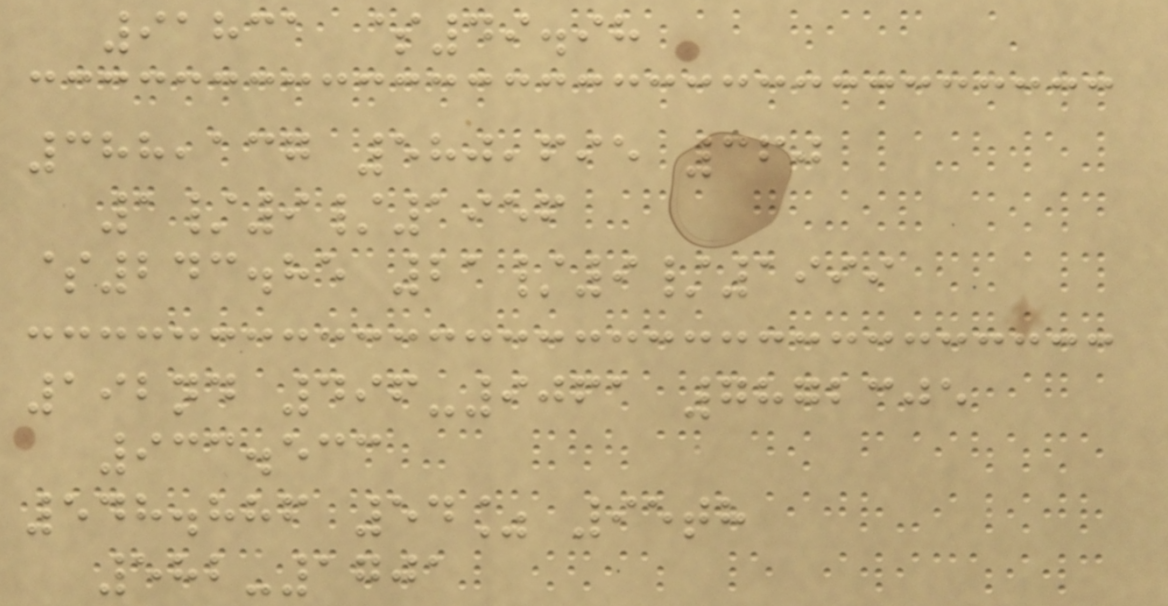91831 $49.98
388,137 580,695 360
1/9/1956
$243.85 21/9/1999
192nd 496-9061 7872305
933.533
548.886 54% 95th
582-1701
